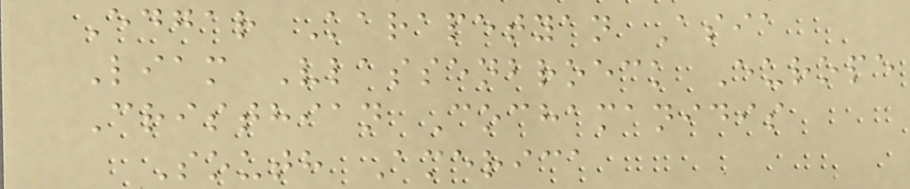Edgar Karapetyan Asia
Liam Vlassenbroeck Europe
Cristhian Cochamanidis
South America
